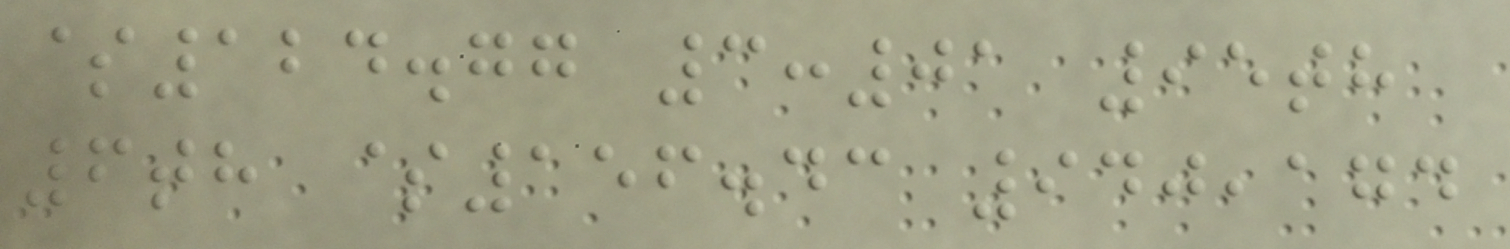$124.77 3:01 95th
6th $156.43 940,174
